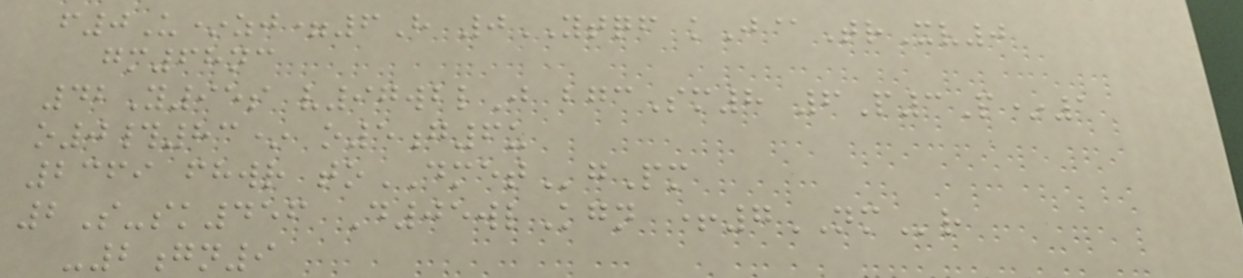f0U*zj=6H 0YTQF kJ@TrXv0
gm68nc
42Y95s v97wblJ bgcSm8 6P3P*1
o0#83* o5g6u
2369 fhwr toDMETgPm
2S-sk456 D05wlKgn +7NMr
-2gn9
